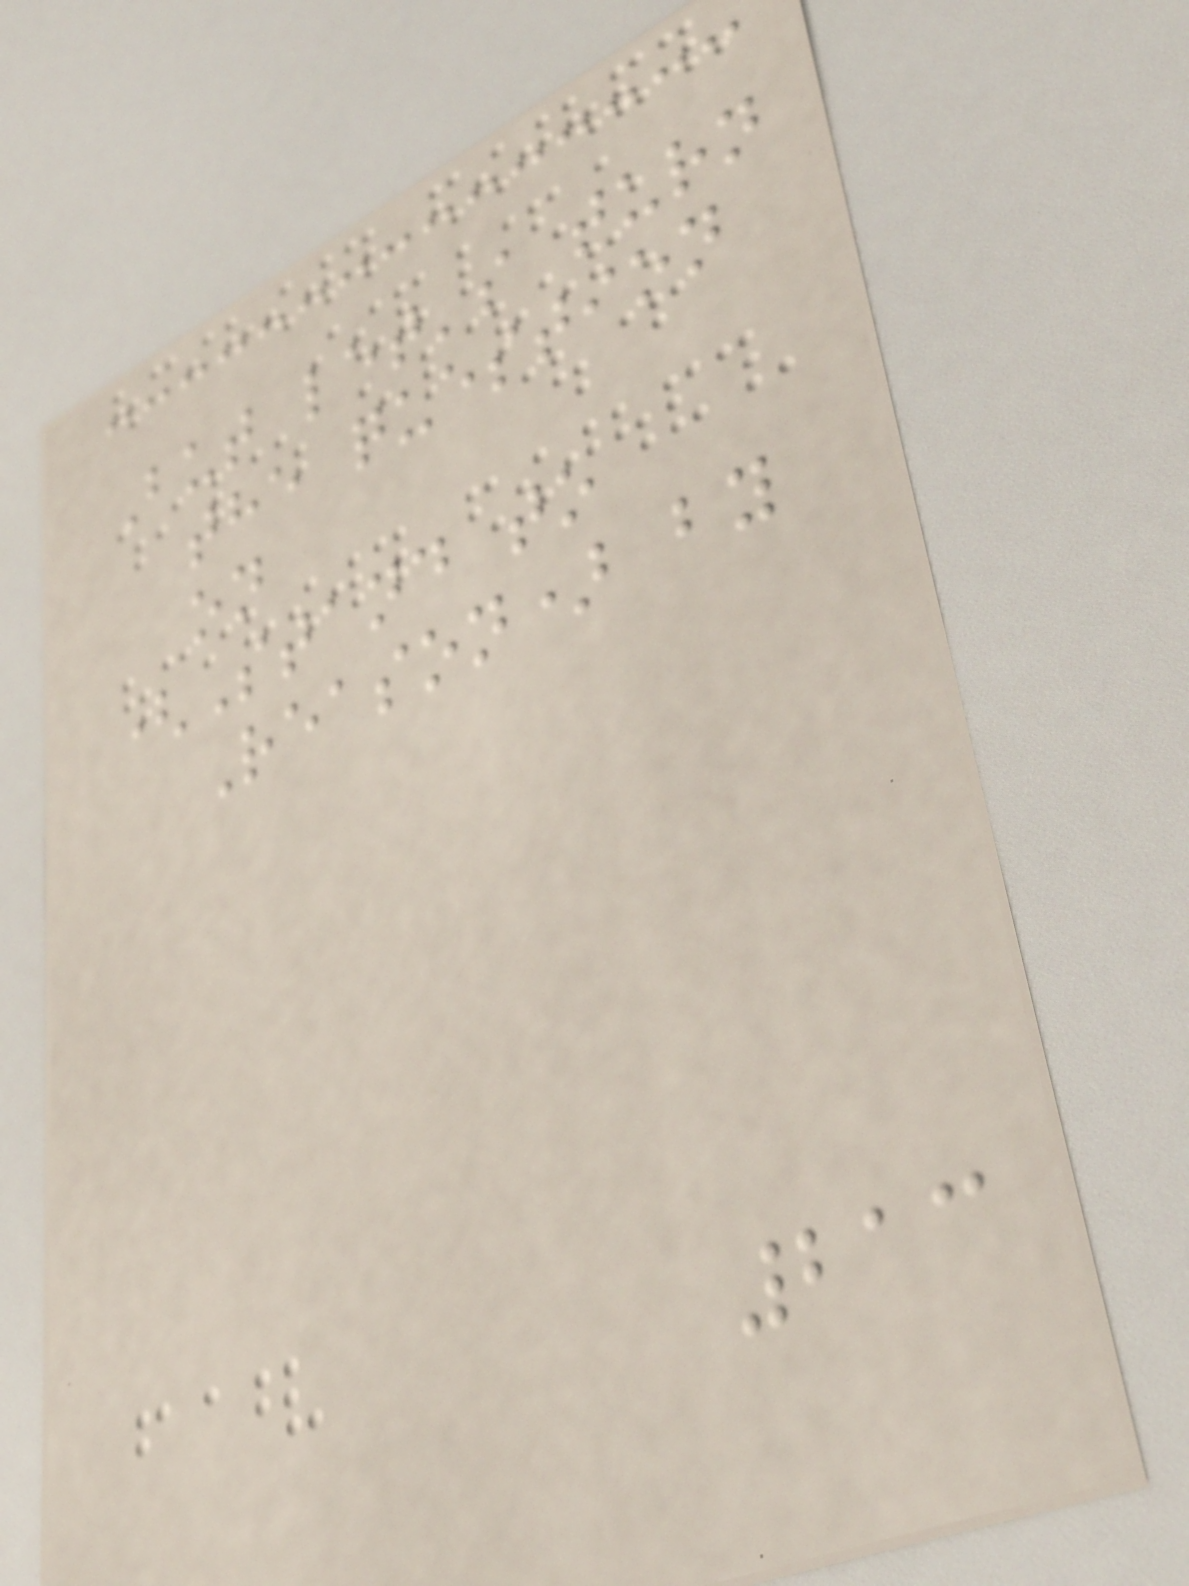But let's turn
the question
on
(Stand to
Reason) by
213
